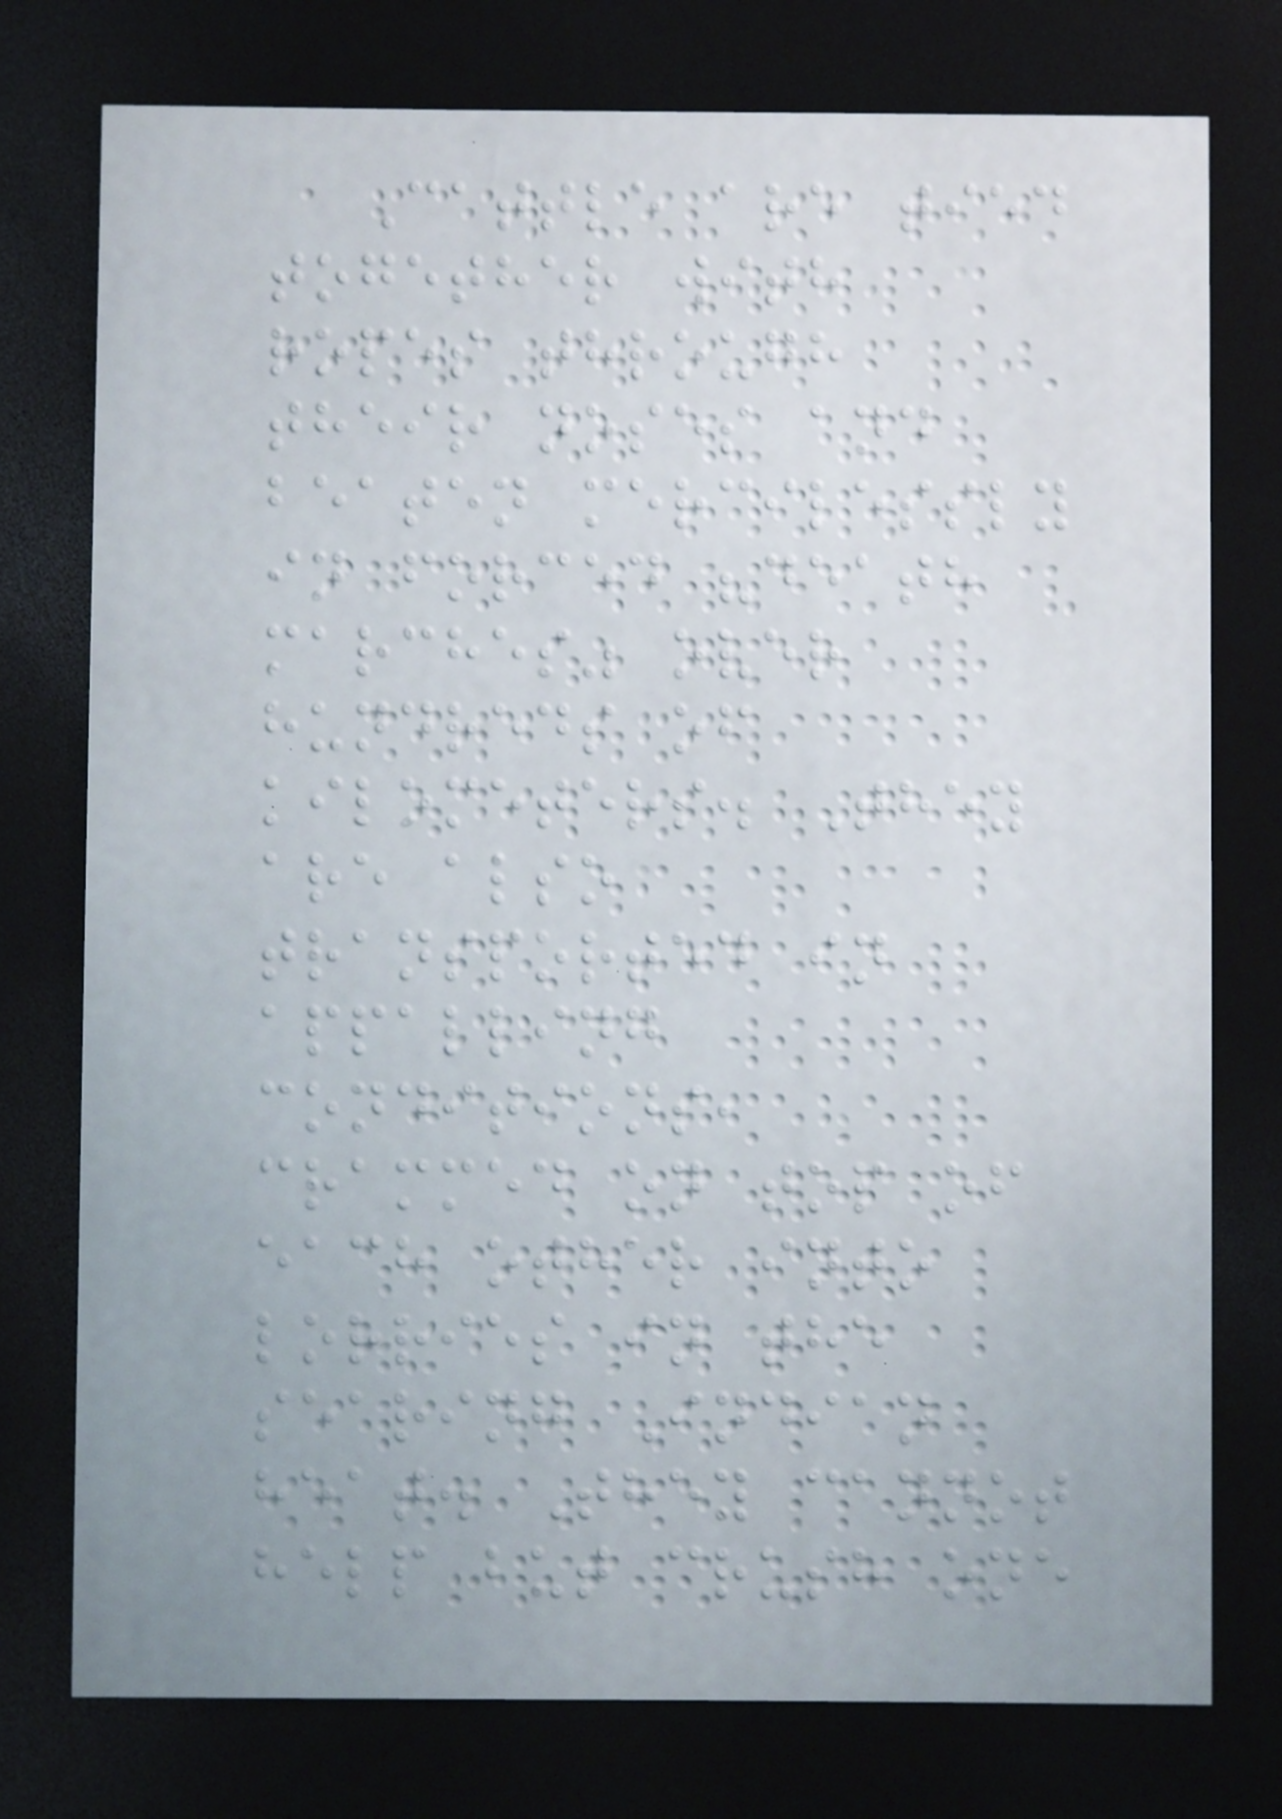Cattle are tied
together with
ropes through
their noses and
beaten mercilessly
in forced "death
marches" over
hundreds of
kilometers. They
are also
transported in
appalling
conditions,
crammed on top of
each other into
lorries in the
searing Indian
heat. They cannot
help but crush one
